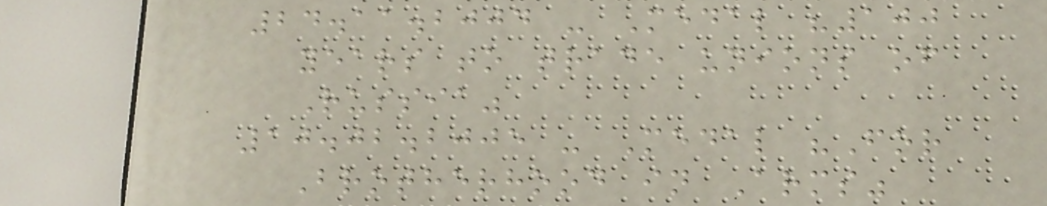24.11.2004 - Medal "100
years to trade unions of
Russia"
10.02.2005 - Medal "For
Brotherhood in Arms"
